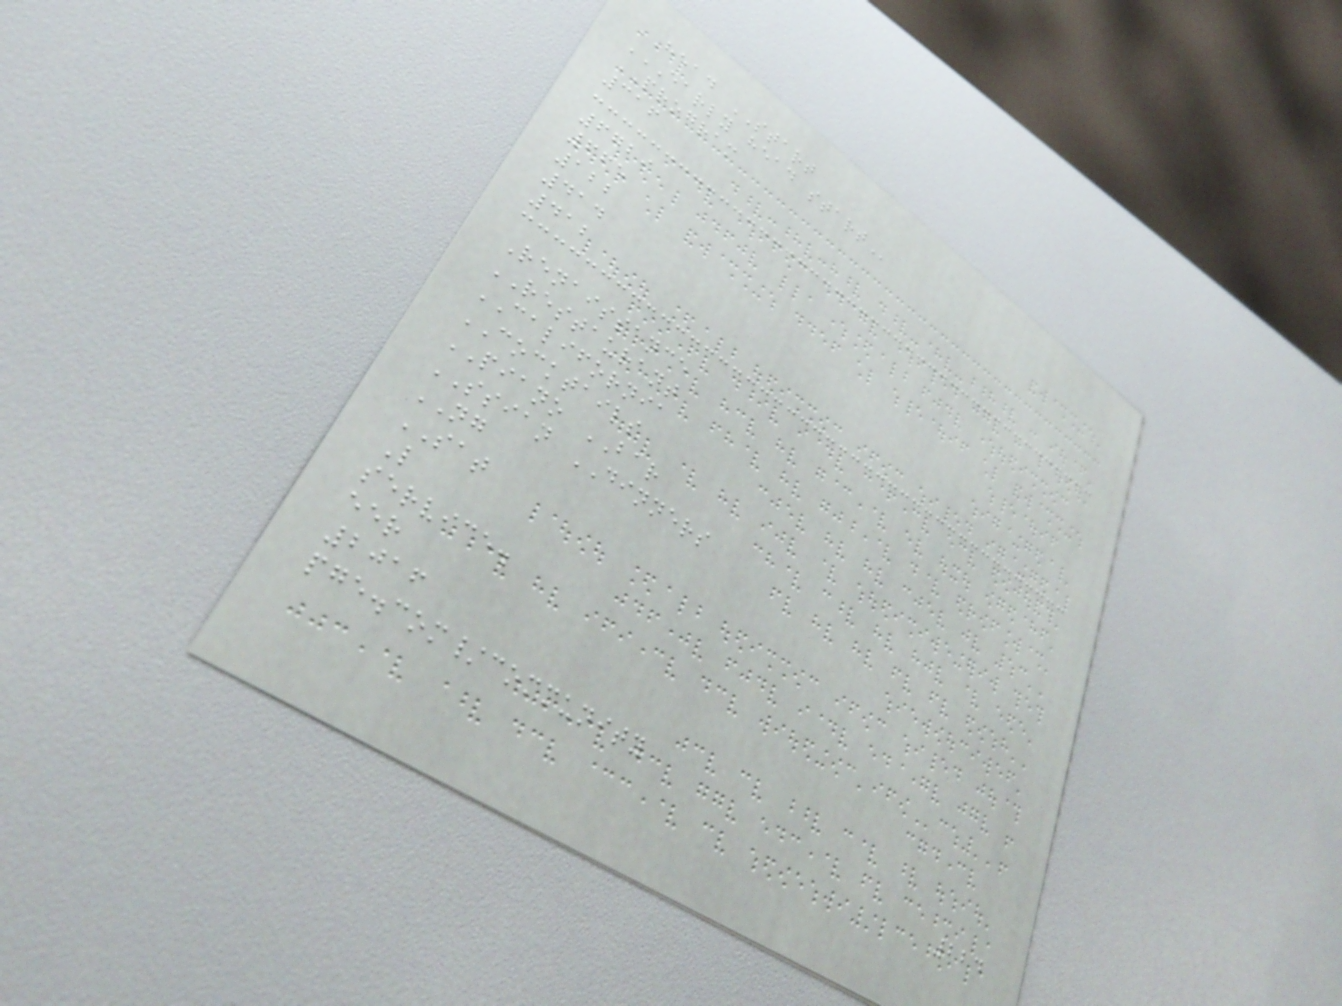HEAD START
EARLY HEAD START
PROGRAM
316
6729
665
122
414
412
Renaissance
RESTAURANT
CALIFORNIA
COCKTAILS
PIANO BAR
SSIAN DINNERS
NG
SAT
L
service.
eer
2016
pge.com/community
224
